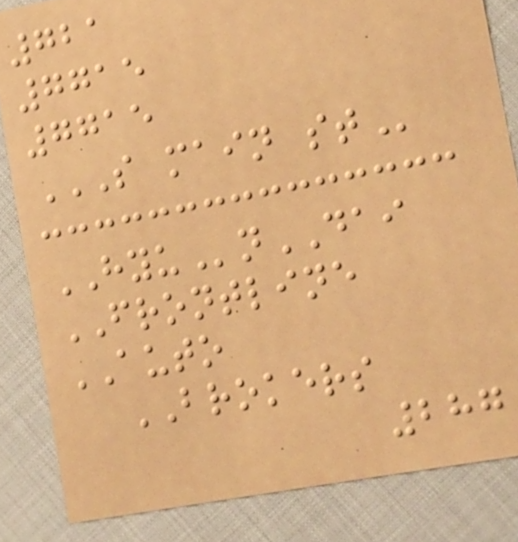721
7715
7715
S MAIN ST
HYUnDAI
FRONTLINE
AUTO
BROKERS
287
